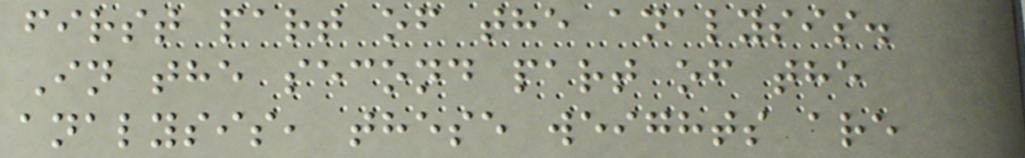first part of the analysis.
In the second part of the
analysis, these weights are
